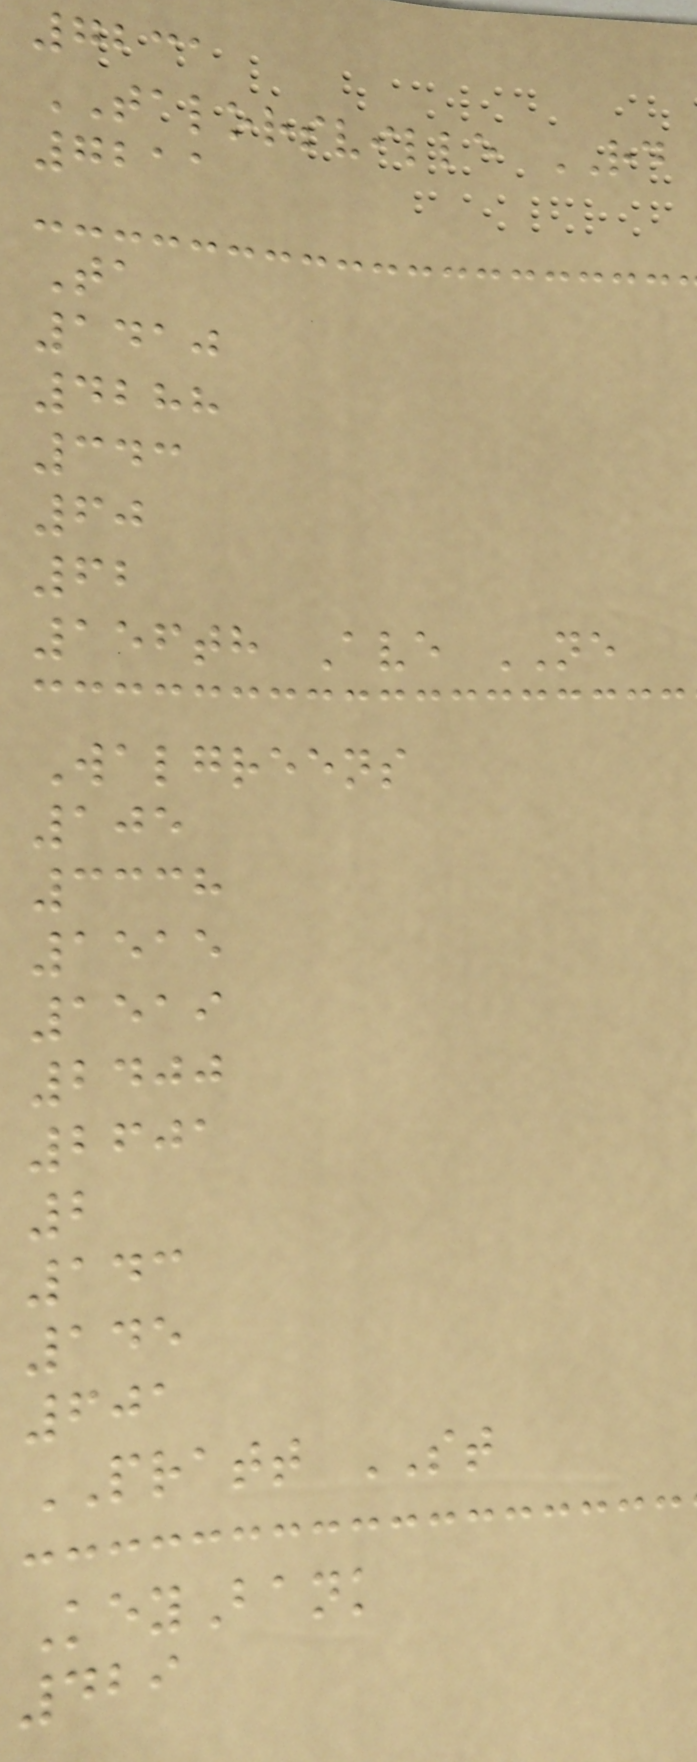7231
TALORSVILLE RD
7211
Ta
1410
4288
343
60
62
156th Ave NE
Walgreens
105
3338
1515
1519
2400
2601
2
143
145
601
PRATT ST
KeyBank
429
